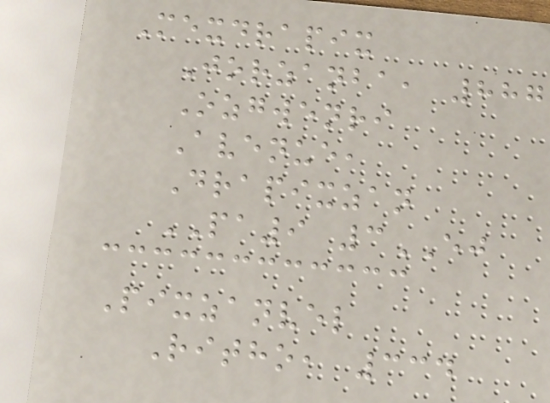Mexdrapix
Jorzanba, 887
Ozgwenri
Avenue,
Drapixzan
PA9 3EJ
Pixzanvel
Ritho, 334
